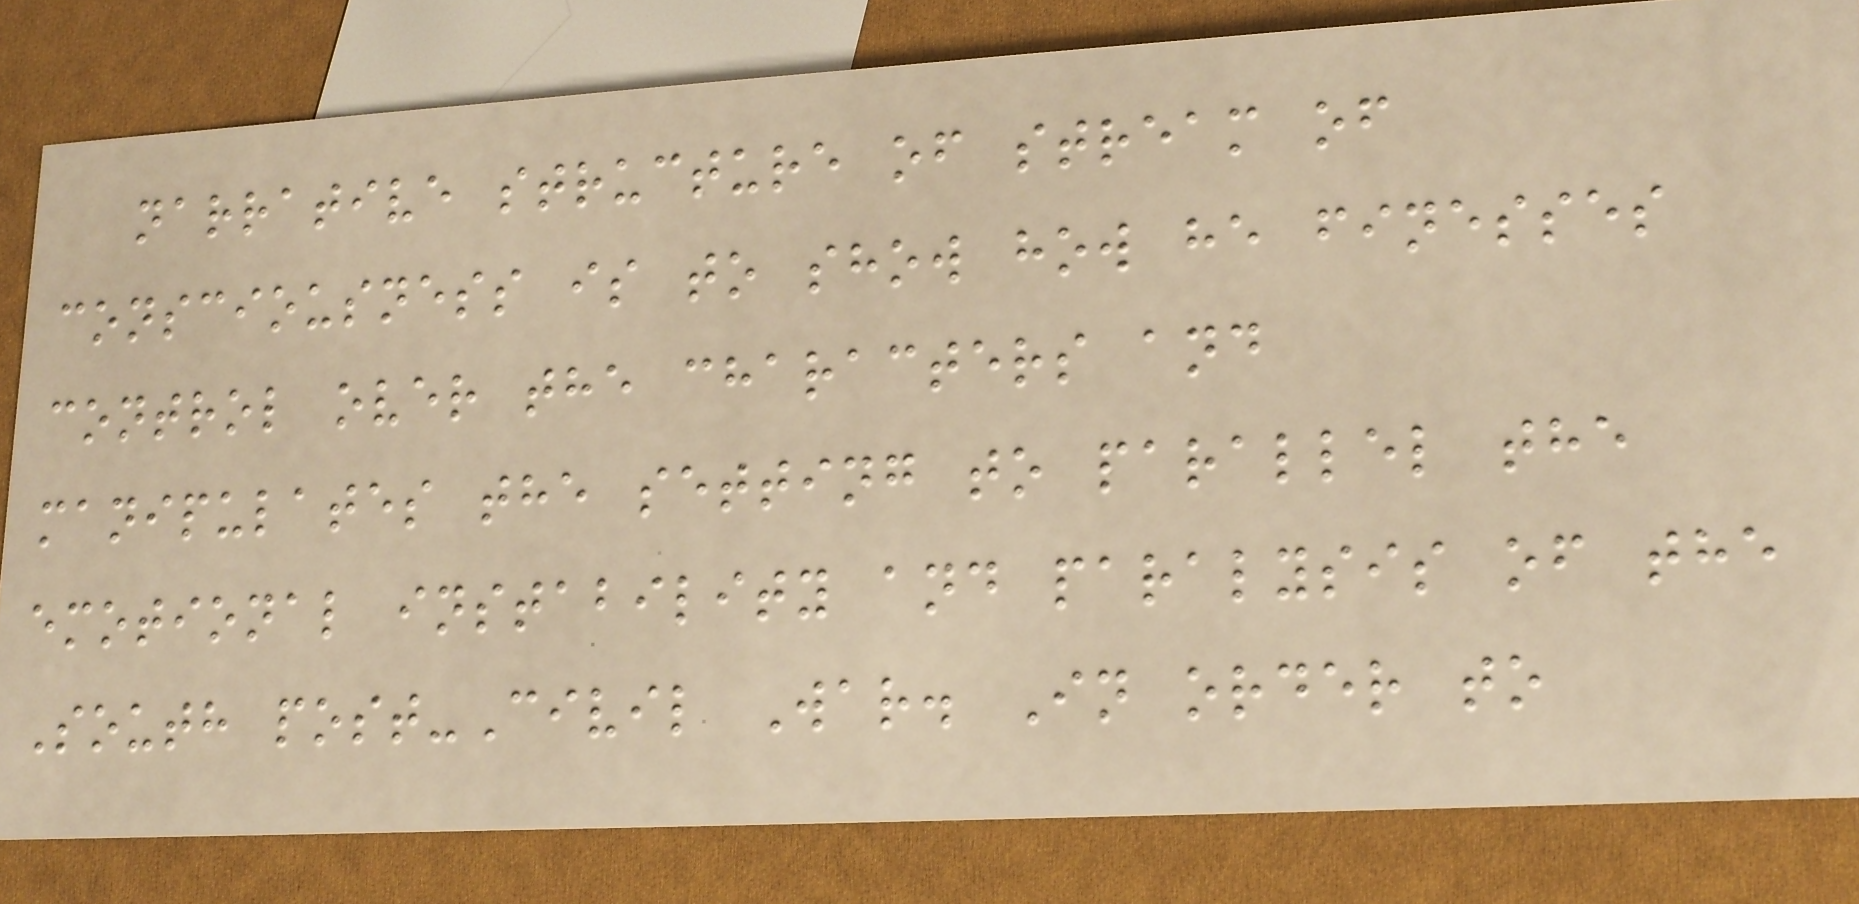narrative structure of stream of
consciousness is to show how he finesses
control over the characters and
manipulates the setting to parallel the
emotional instability and paralysis of the
South post-Civil War. In order to
